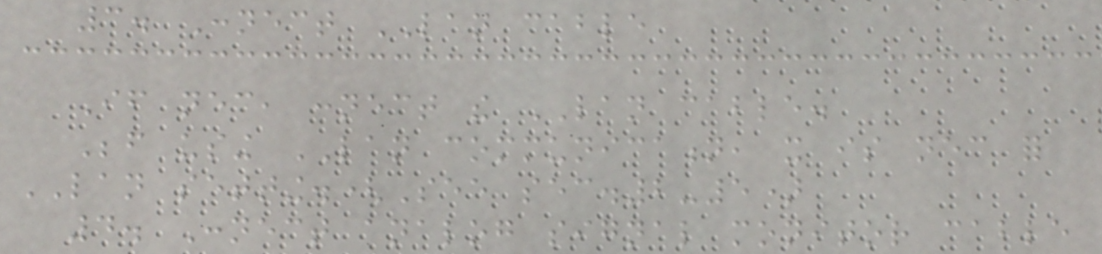3. Connect LAN cable
If necessary, connect the LAN cable.
Before using LAN communication, it is necessary for
LAN setting.(See sec.2-5)
4. Connect analog signal monitor cable
